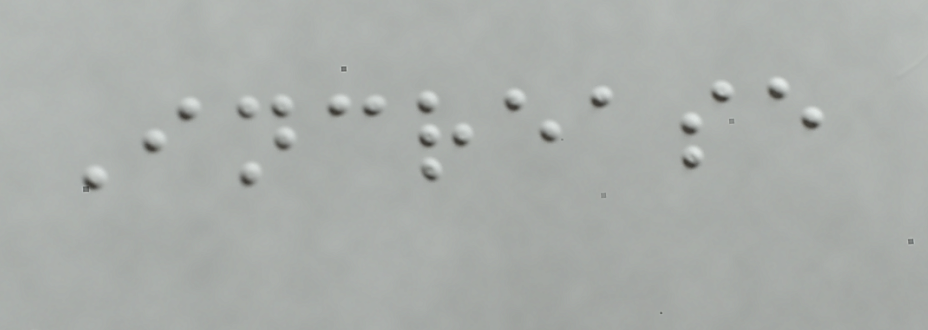Increase
